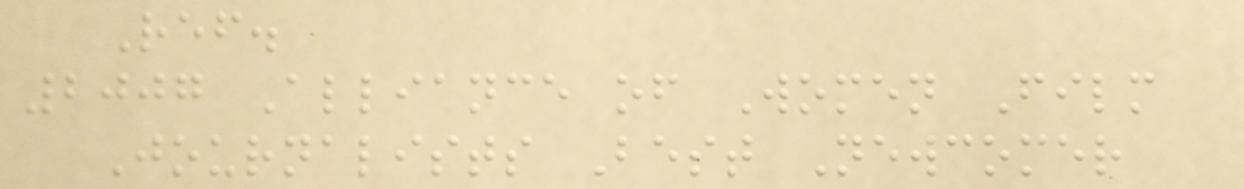Ref.
2007 Alliance of Women Film
Journalists Best Newcomer
